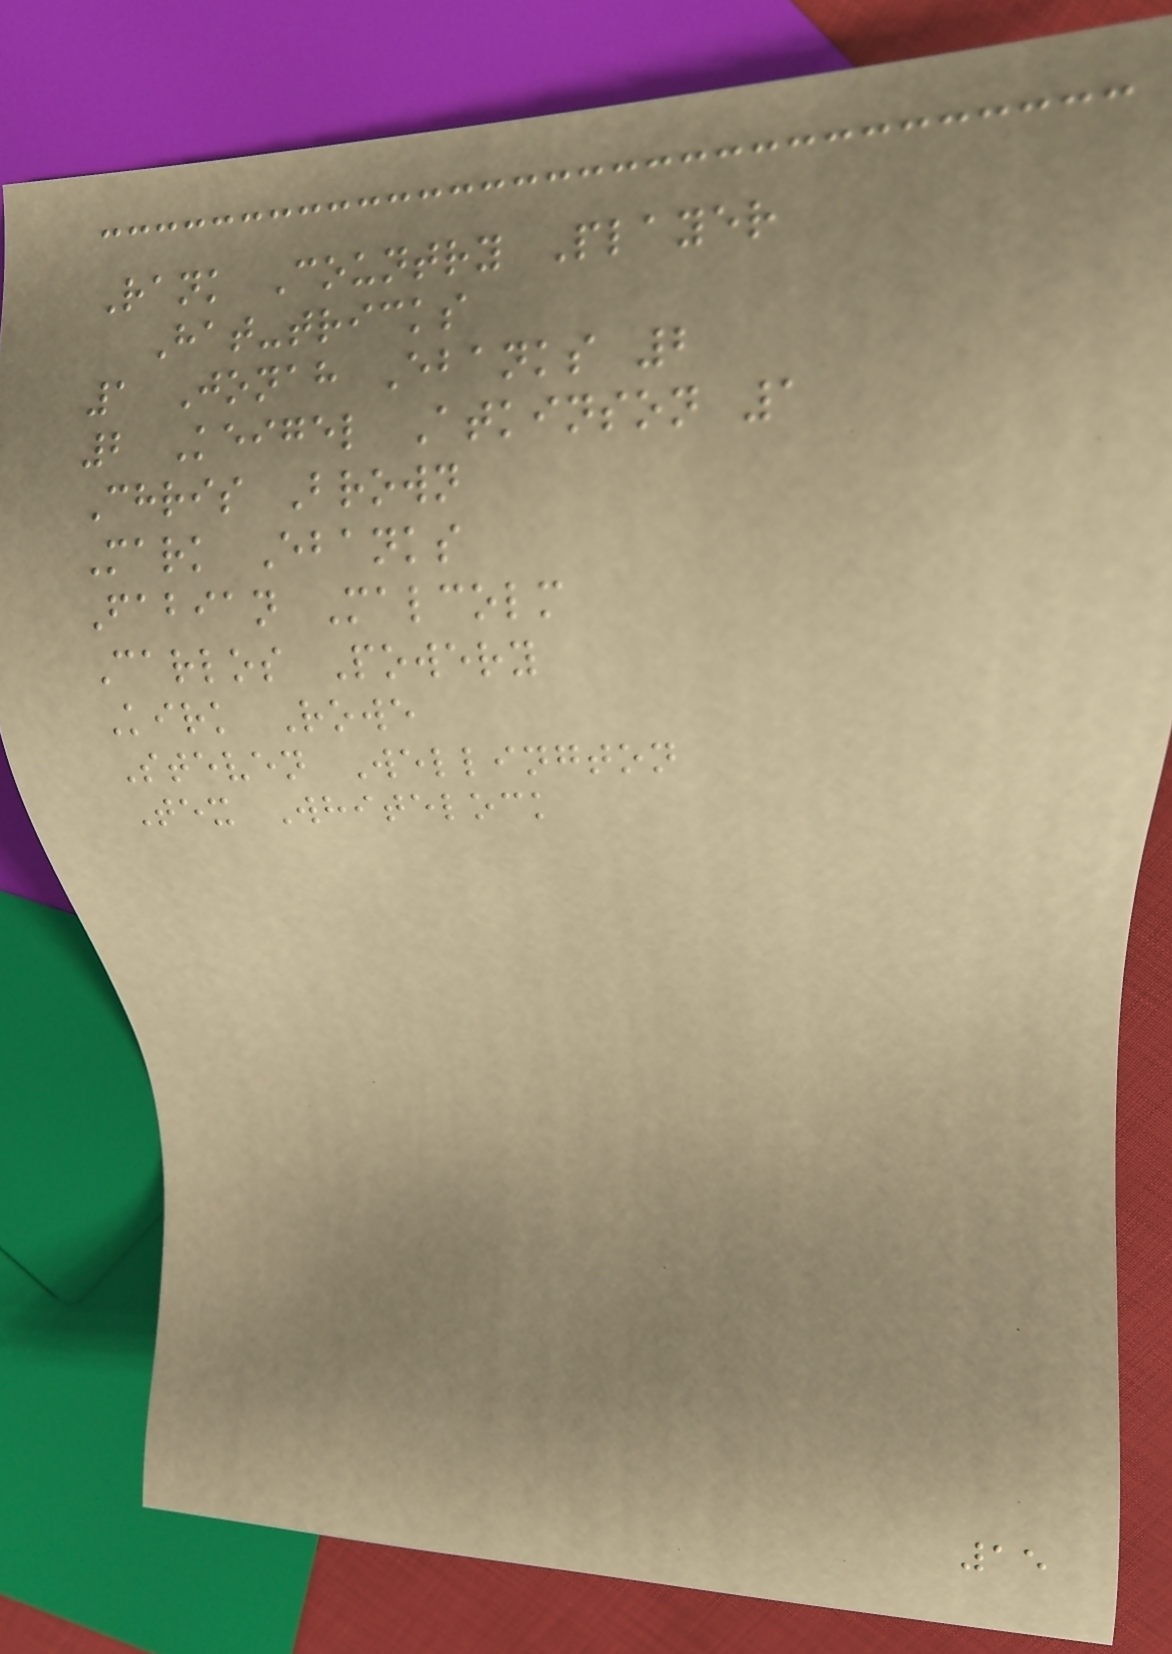Rank Country Player
Hat-tricks
1 Jonah Ebanks 2
2 Keigel Atkinson 1
Chris Brown
Mark Ebanks
Fabian Malcolm
Carlos Powery
Kirk Rowe
Steven Wellington
Tex Whitelock
15
